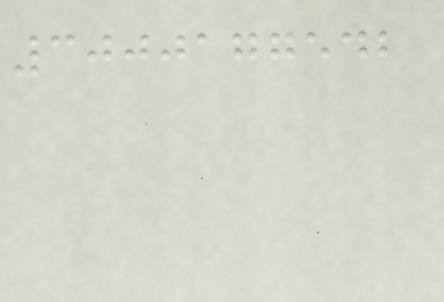3000177542
